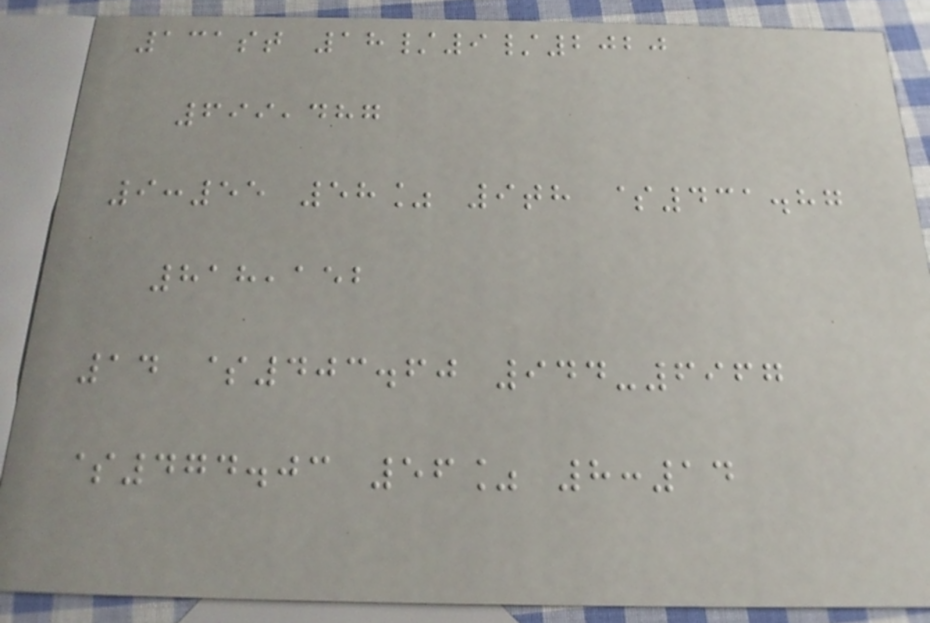131st 18/9/2020
699,487
9:55 58% 9th $431.87
818,152
14 $403.60 944-6967
$474.03 56% 8:14
